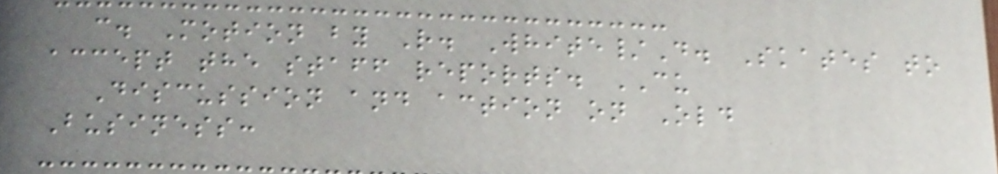c. Motion by R. White/D. Skates to
accept the staff reports. CU
Discussion and action on Old
Business:
